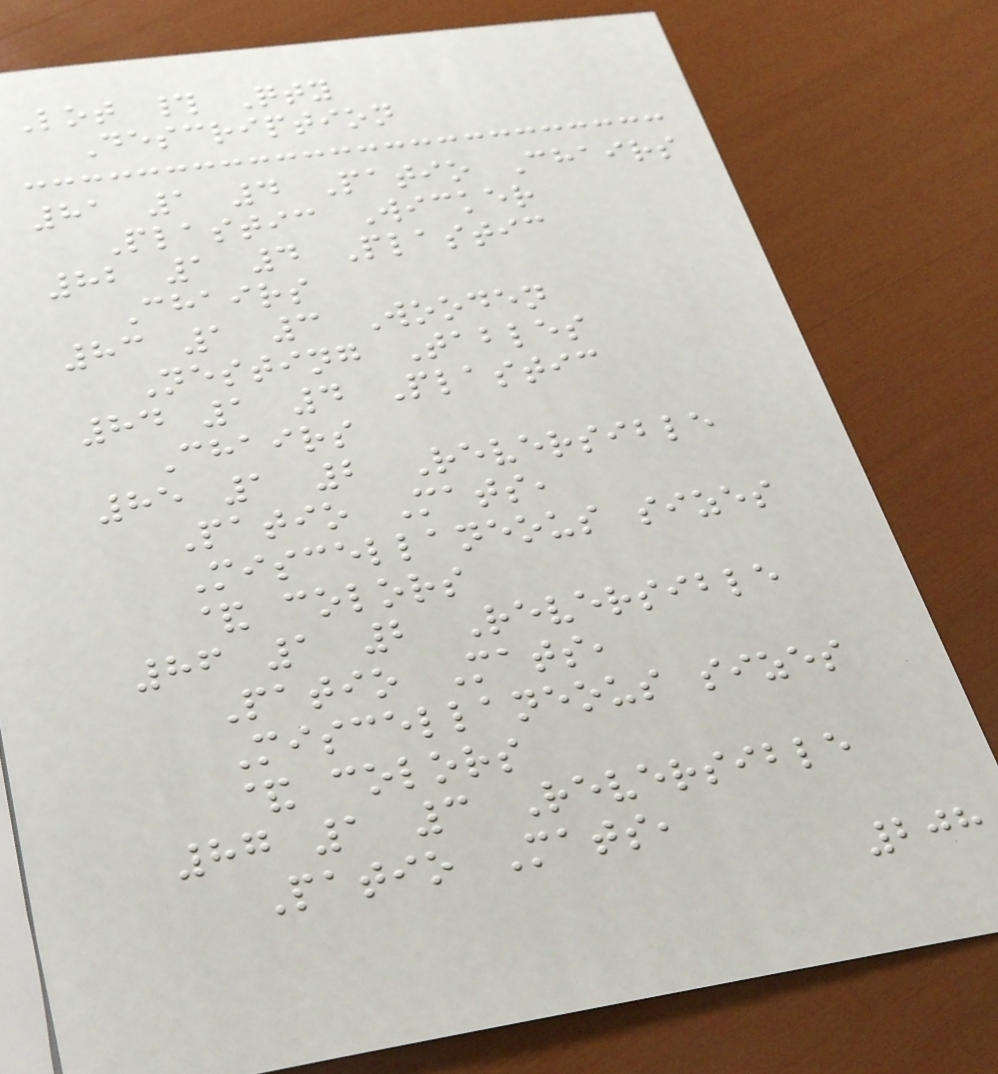Lot # Qty
Description
81 1 4 Patio Chairs
Plastic Wicker
82 1 4 Plastic
Chairs
83 1 3 Wooden
Nesting Tables
84 1 4 Plastic
Chairs
85 1 2 Reversible
Patio Mats,
Miscellaneous sizes
& colors
86 1 2 Reversible
Patio Mats,
Miscellaneous sizes
& colors
87 1 3 Reversible
Patio Mats,
208
